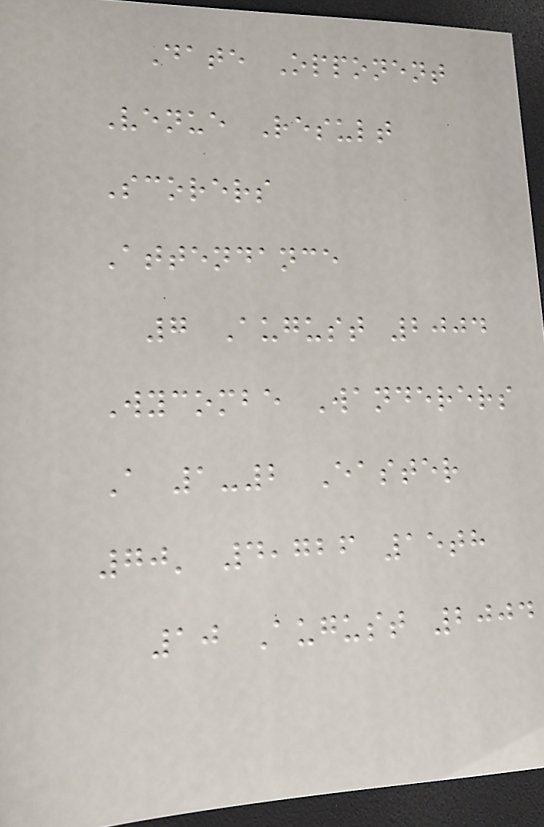Date Opponent
Venue Result
Scorers
Attendance
7 August 2004
Wycombe Wanderers
A 1-2 Easter
70' 4,726 15th
10 August 2004
